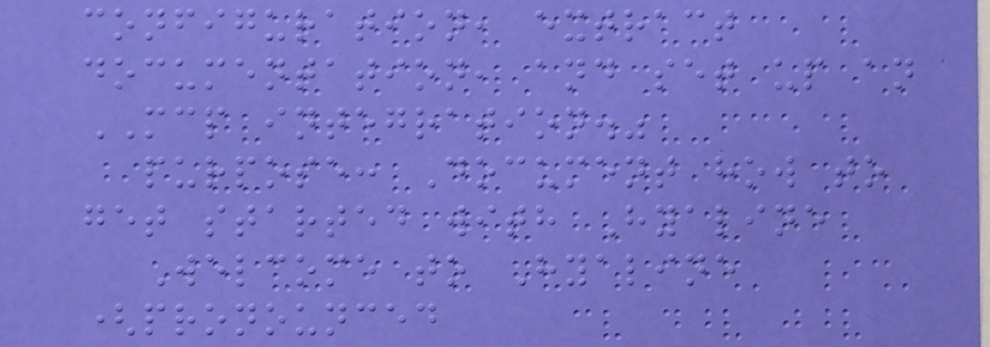configuration, extract
documentation, and set up an
MCP integration."
purpose: Document how to
get started with Hyaline
Welcome to Hyaline
(pronounced
